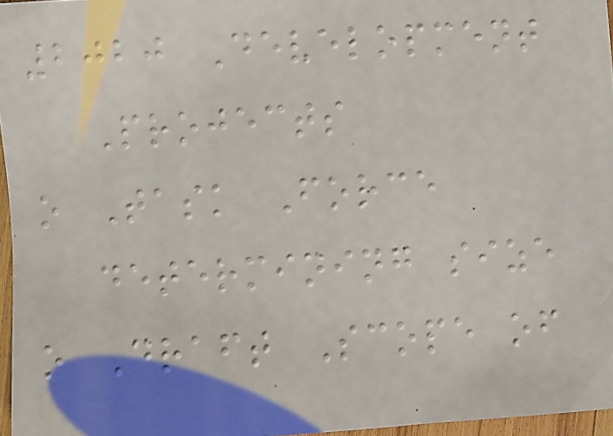2020 Development
Projects
o Task Force
determining size
o Draft Scope of
